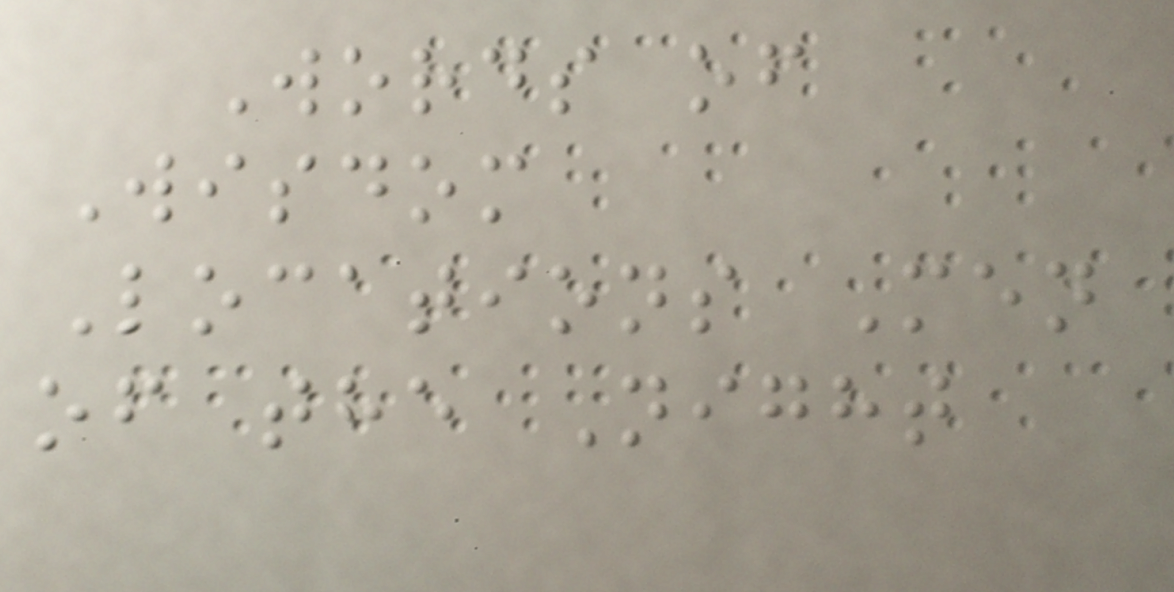Words of
Wisdom
Locations Men
of the Night
